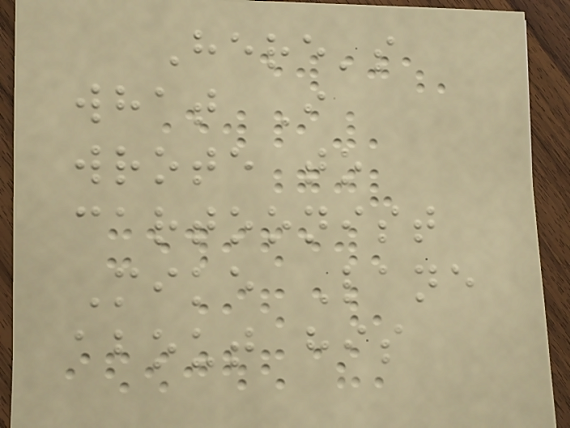Here's
what I
wrote to
cartoonist
Mike Lane
about his
